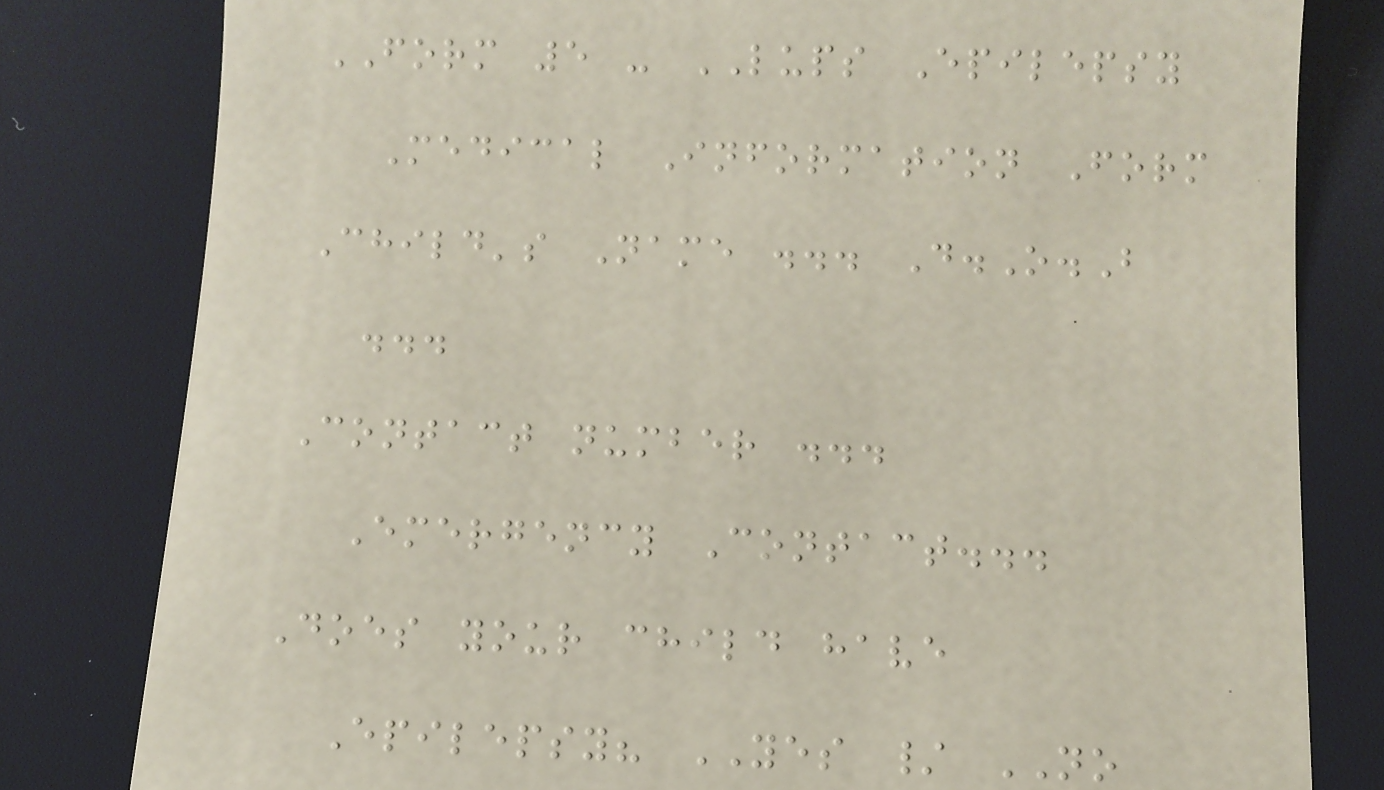FORM 5 - LUPS Epilepsy
Medical Information Form
Child's Name ... D.O.B
...
Contact number ...
Emergency Contact...
Does your child have
Epilepsy? YES / NO
